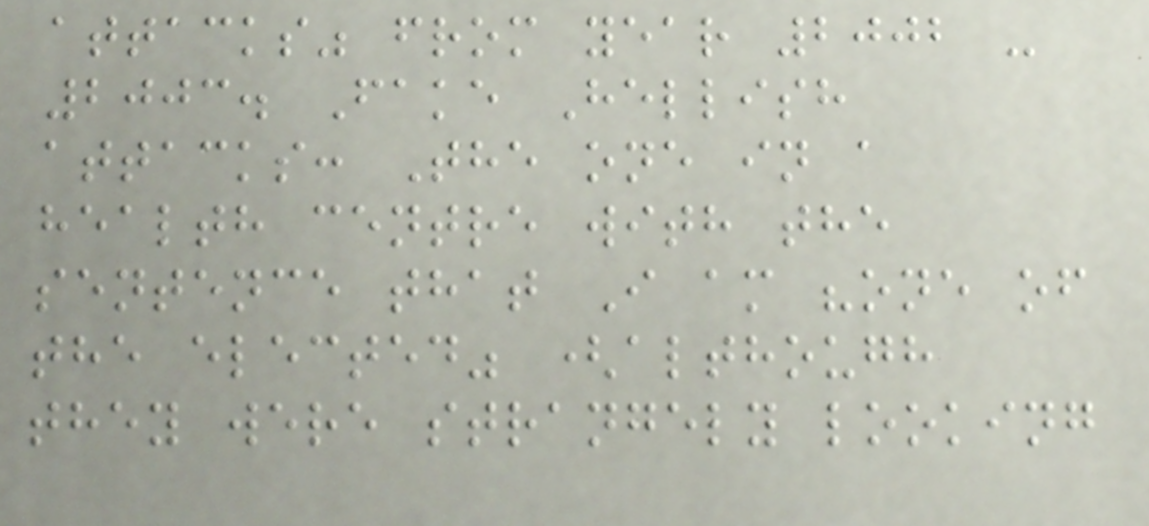attacks" from year 2002 -
2003. Fake Hellish
attacks: The one in a
health centre with the
sentence that I am "one of
the elected" (although
they were strangely looking
